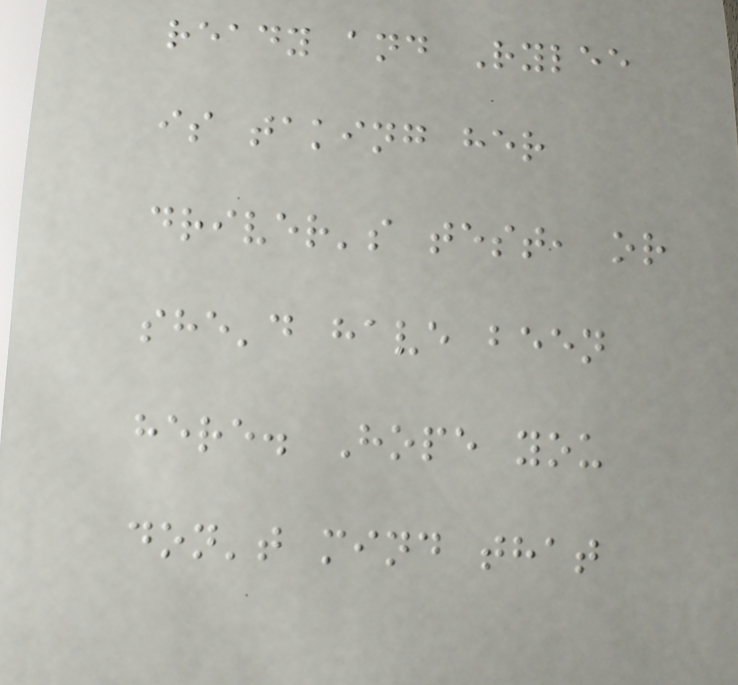ready and Rylee
is taking her
driver's test, or
she'd have been
here. Hope you
don't mind that
